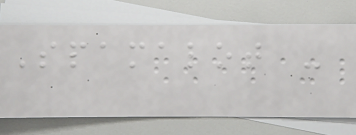Spamalot -
